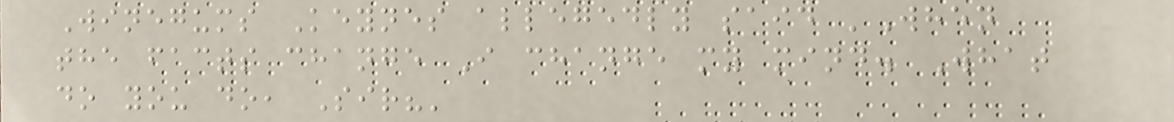Winegums Keynes allegedly said 'When
the facts change I change my mind. What
do you do, Sir?'
